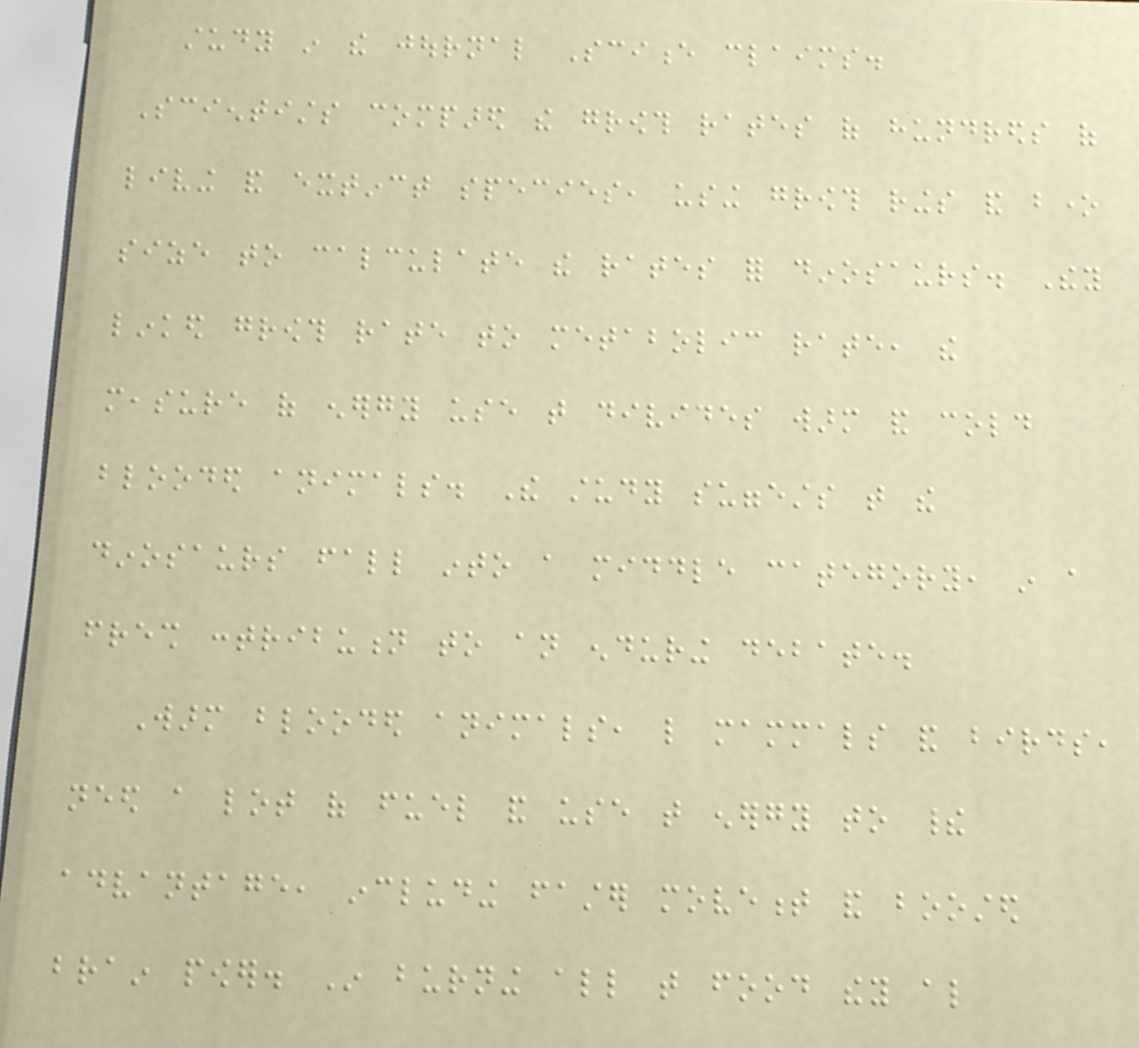study in the journal Science claims.
Scientists compared the growth rates of hundreds of
living and extinct species, using growth rings and bone
size to calculate the rates for dinosaurs. They
linked growth rate to metabolic rate, the
measure of energy use that divides warm and cold
blooded animals. The study suggests that the
dinosaurs fall into a middle category, in a
fresh contribution to an enduring debate.
Warm blooded animals, like mammals and birds,
need a lot of fuel and use that energy to their
advantage, including faster movement and boosted
brain power. In burning all that food they also
